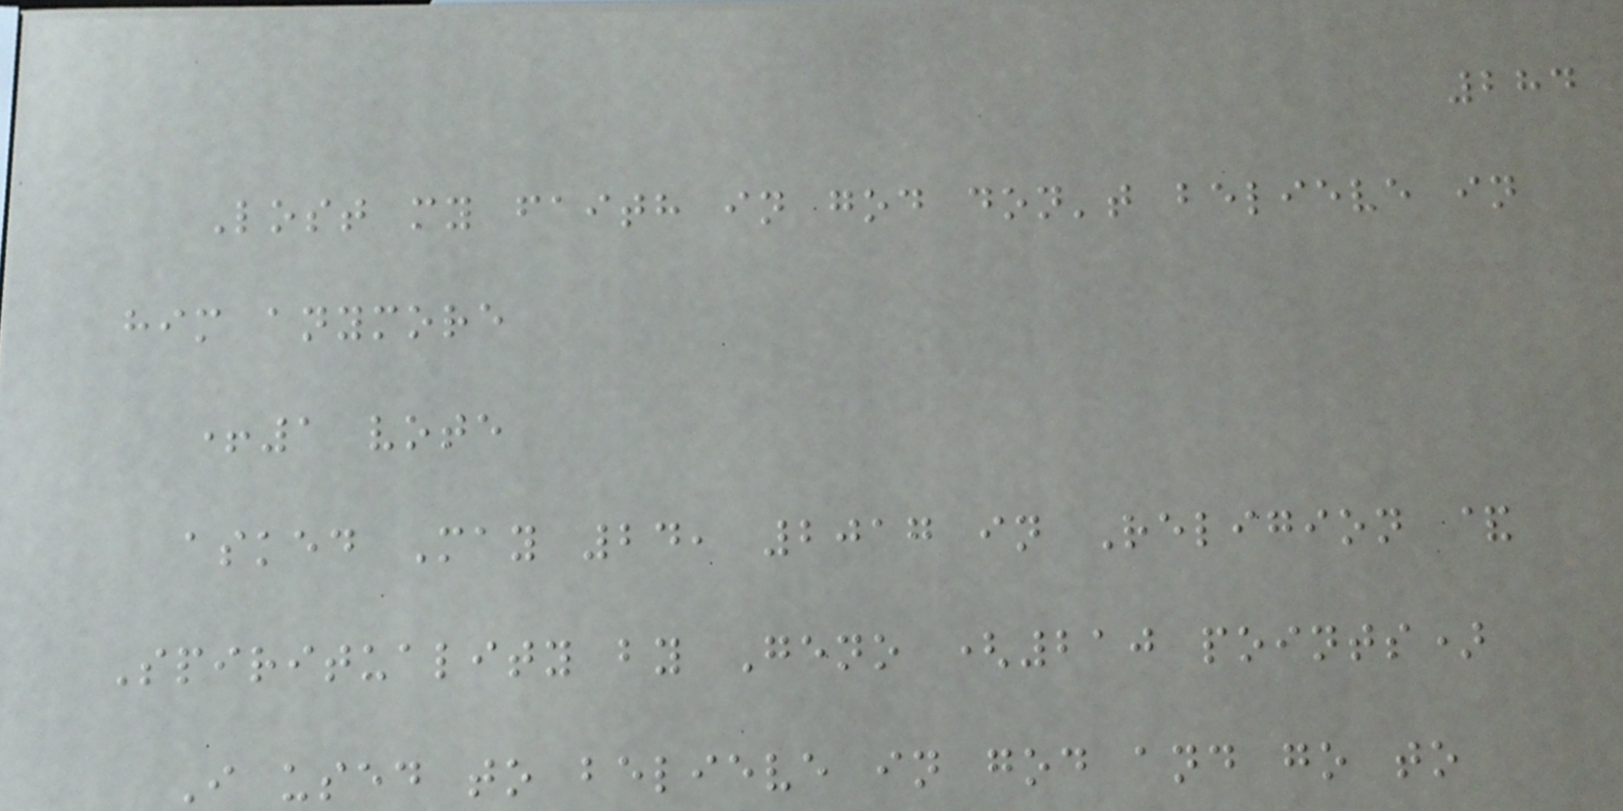284
Lost my faith in god don't believe in
him anymore
+1 vote
asked May 24, 2017 in Religion &
Spirituality by Geno (210 points)
I used to believe in god and go to
